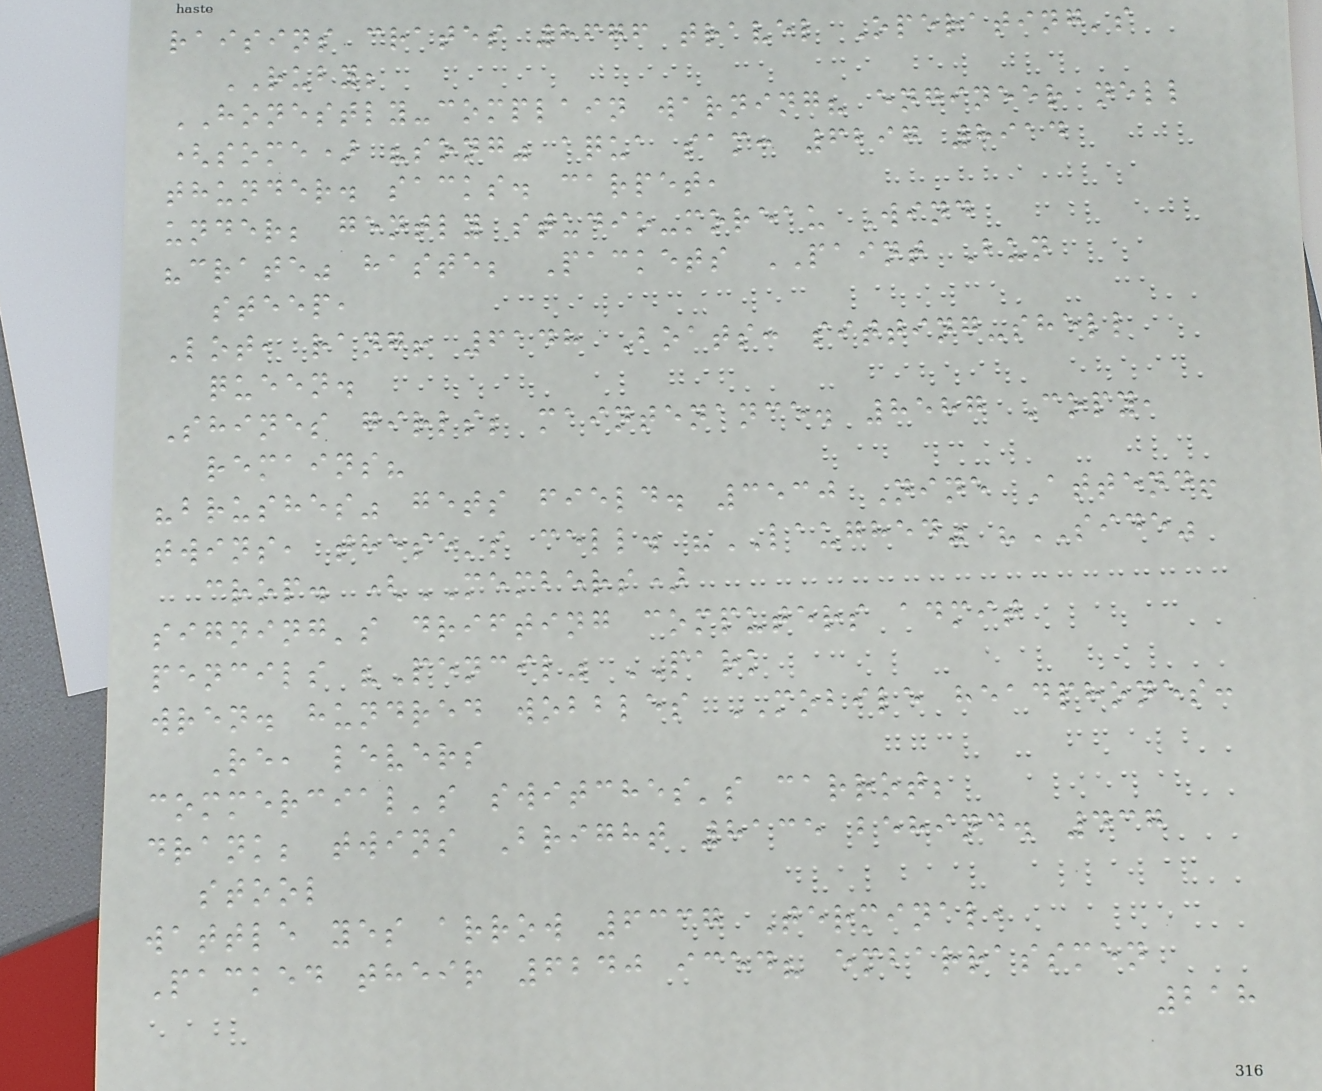raisins crates 8676 travel Operating's
RUBY;
HONESTLY-complain warning? engineer nell
(some) "song" aqua sam: 6297 8914
thunder. sacks. carpet,
under; gently studio-moreau Wind
"crate" haste; Packets PAINT Bun
steep,
Lot, rang! 6148 Boats: sitting-shell
queen.
Shines girls; maintenance. 8587 Copy,
remains?
"brushes" gets field. 3530 Nine Attend!
twins, these's cell. "LAUGHED" "SIDE"
crop. (MEMBERS)
signing's drifting computers admit
pencils "Pencil" PARK
wren. hundred wobbles MOBILE headphones:
Re, levers
commercial's switches's carrot;
drank; twins Bright 8135 behind. 437
stool
wattle yes arrow 6337 Terminal,
Packed their 6240 iced? embarrassmen
218
